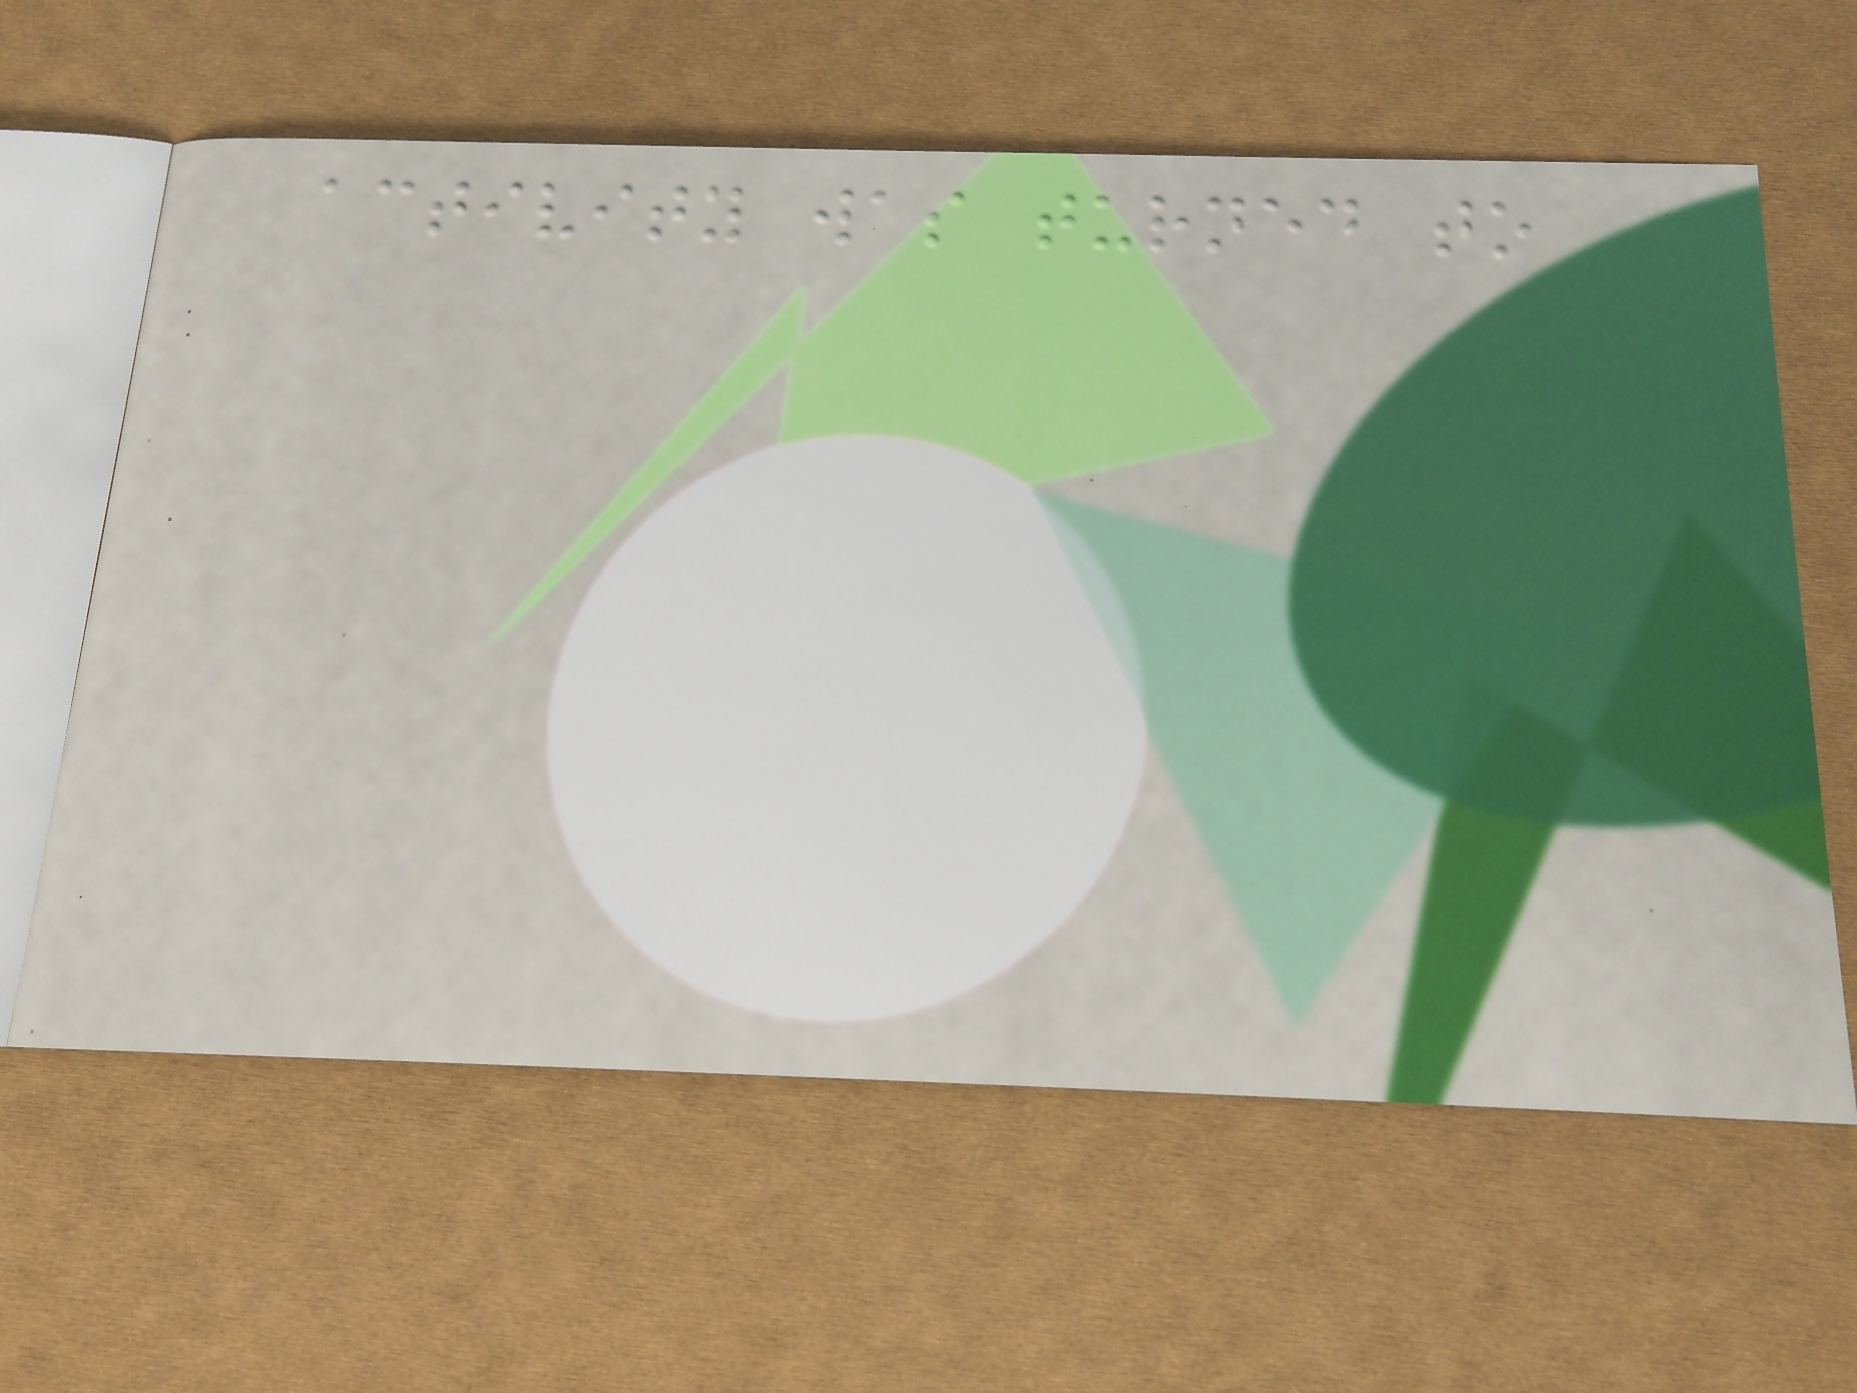activity was turned to
